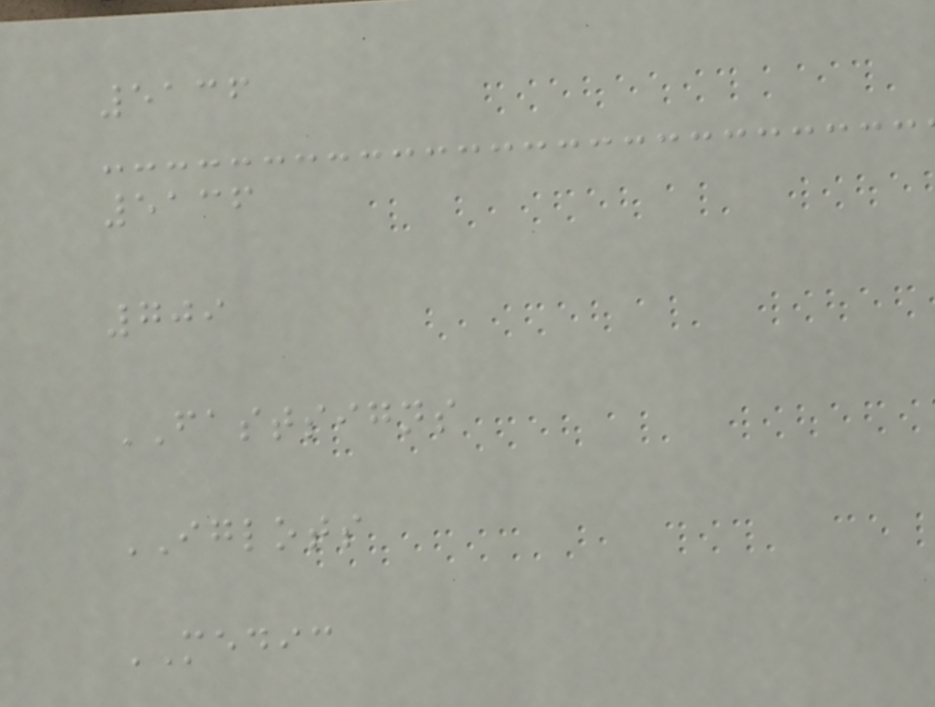5136
5136
709
FASTSIGNS
IGLOTS
MEDIC
